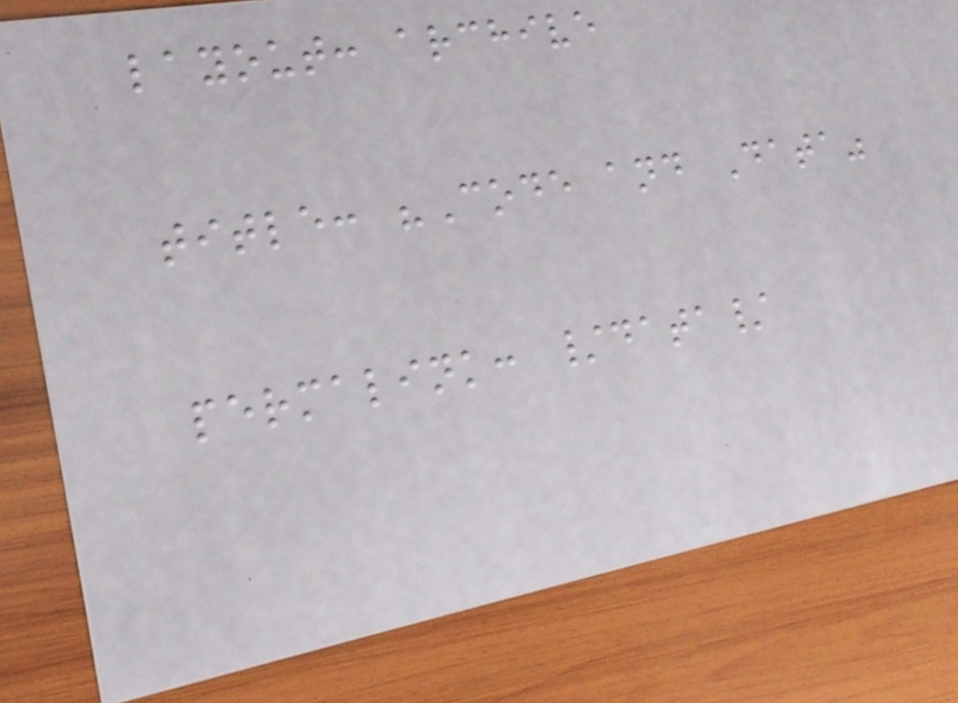layout: archive
title: "Code and Data"
permalink: /data/
